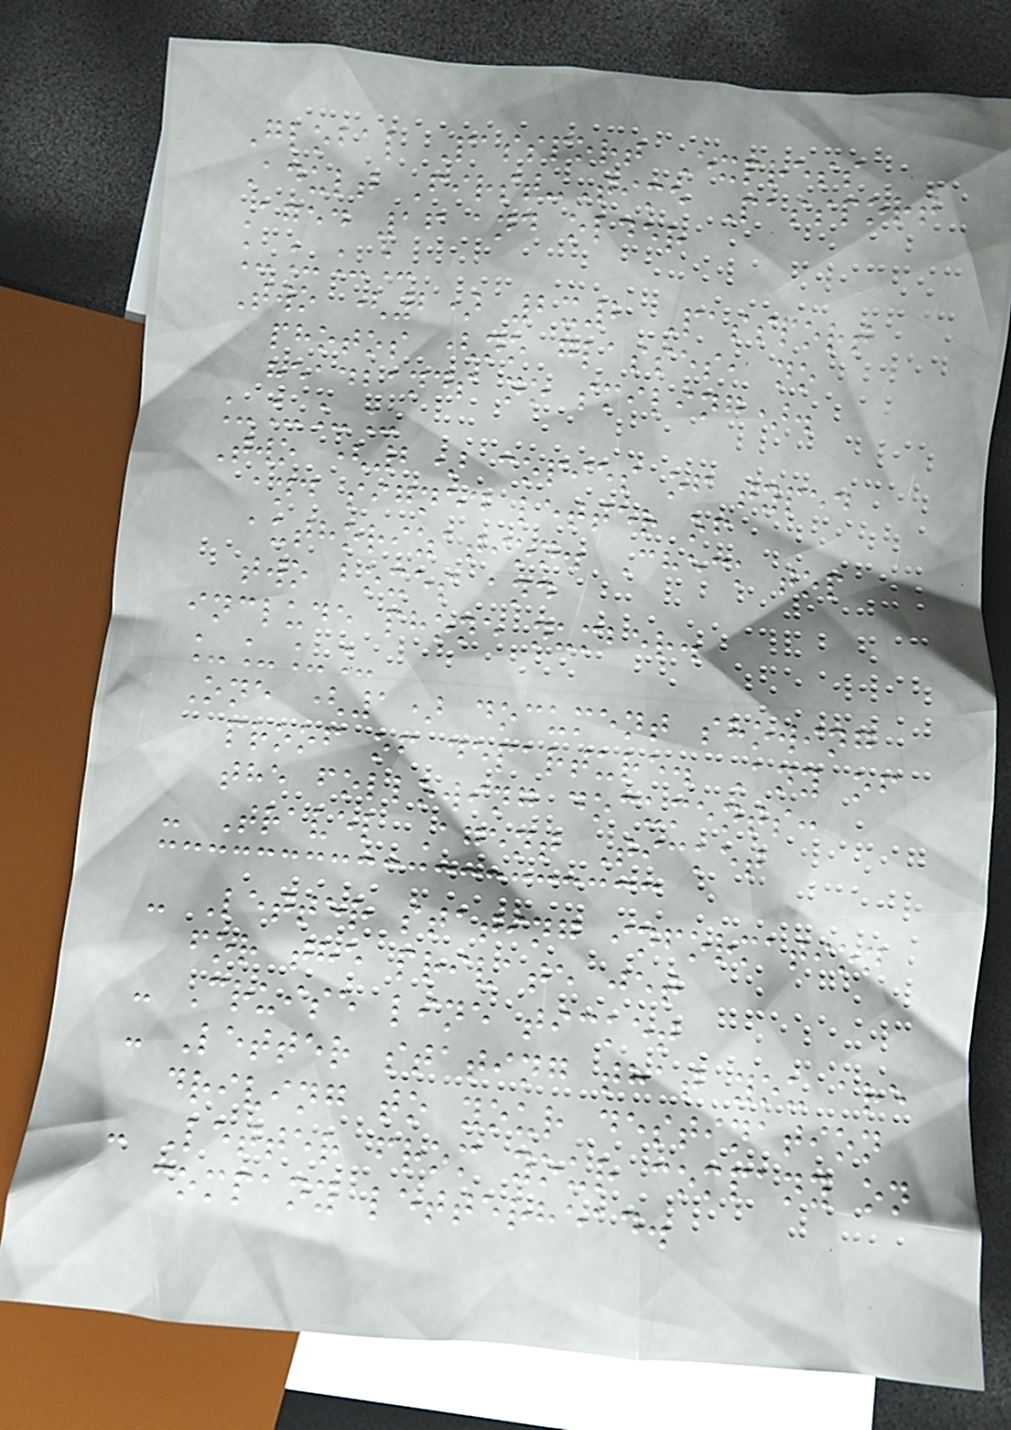Global Passport Express
Adult First-Time Passport
Aged 16 and older
____
Two (2) 2x2 Passport
photos (no glasses, no
headbands no smiling).
____
Two (2) copies of typed
and signed letter of
authorization. Check top
two boxes and
include phone number.
____
One (1) document showing
proof of departure. Any of
the following documents:
- Travel Agent Ticket
- Letter stating information
for the private jet
- Cruise line ticket
- Letter stating that you are
driving to your destination
- Letter from your company on
company letterhead.
